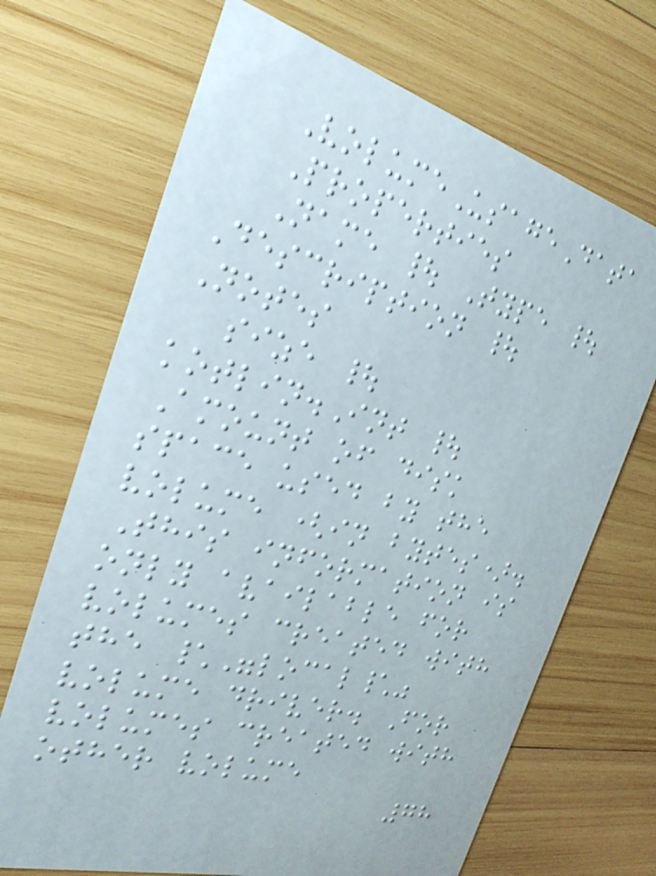VolumeUsageData
Properties
Name | Type |
Description |
Notes
size |
kotlin.Int |
Amount of disk
space used by the
volume (in bytes).
This information is
only available for
volumes created with
the \"local\"
volume driver. For
volumes created with
other volume
78
